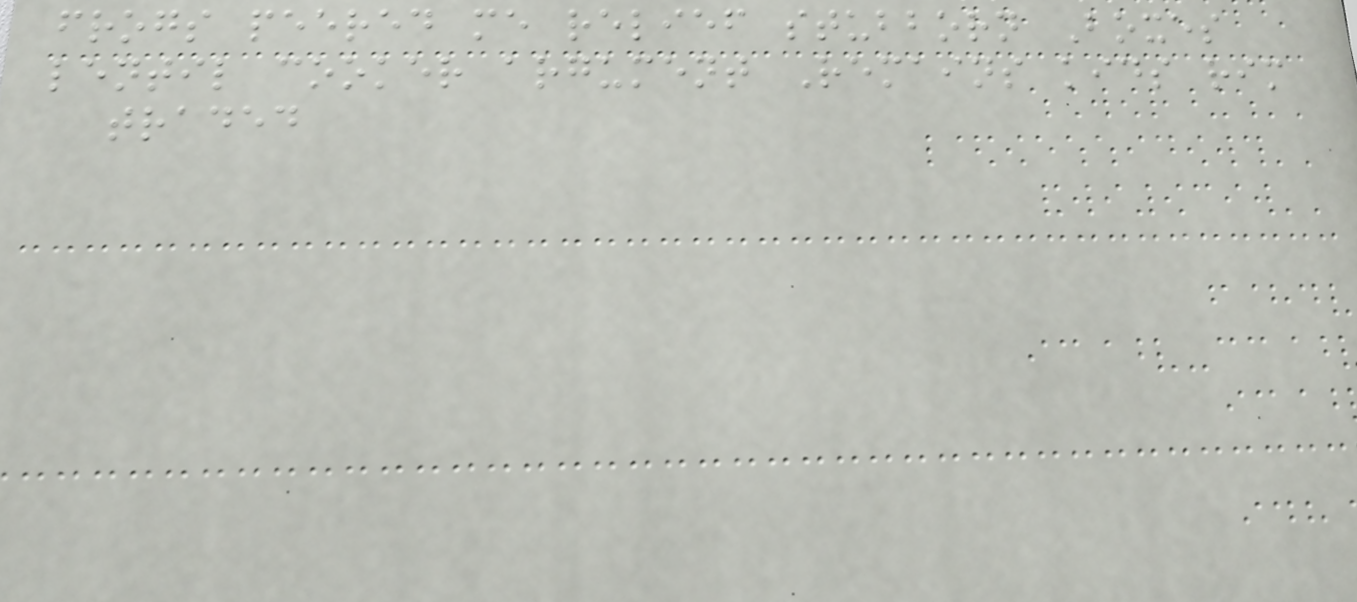frogs peered me relief stubborn Boxes
lentil cooker argument Remains kids rim
traded
